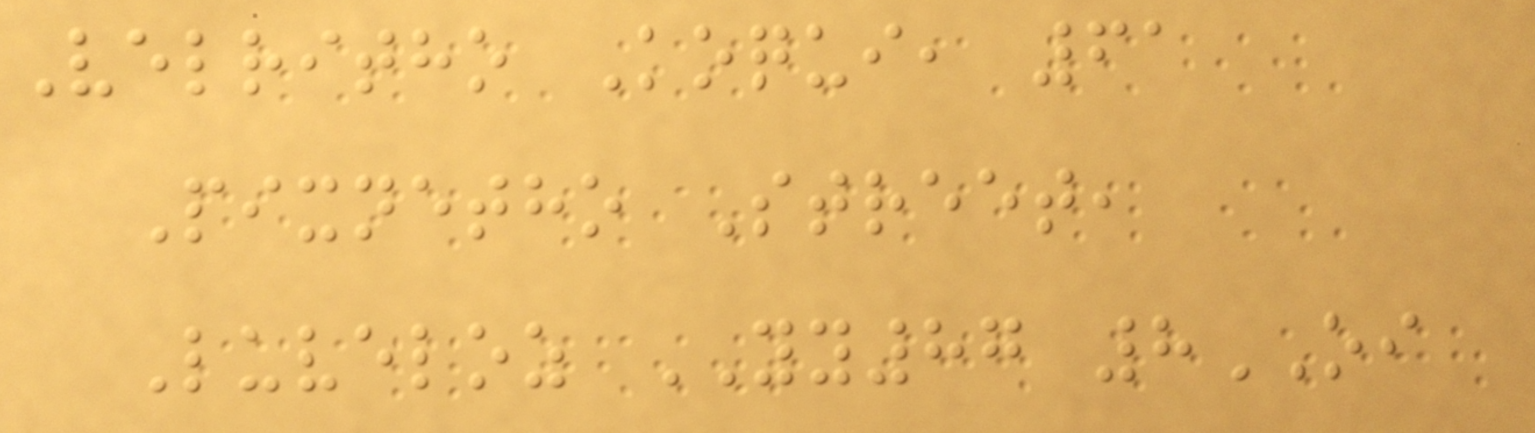Velritho Koqui, 61
Pixnetho Street,
Luveloz YY87 8OI
